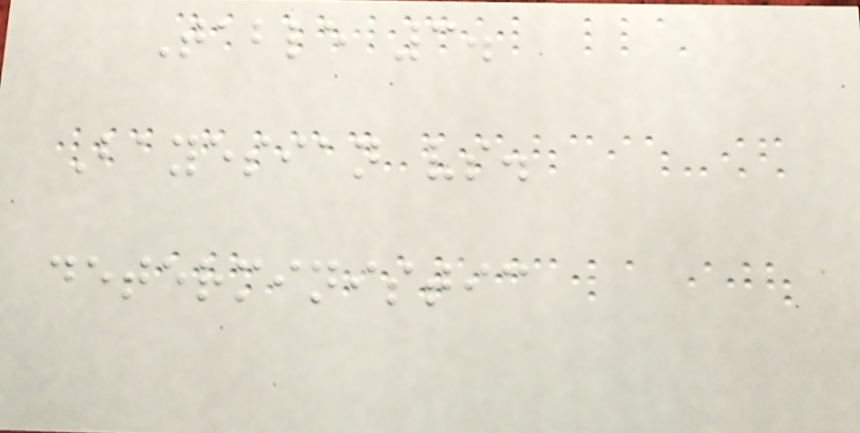Table 3.
Bayesian vs.
deterministic
